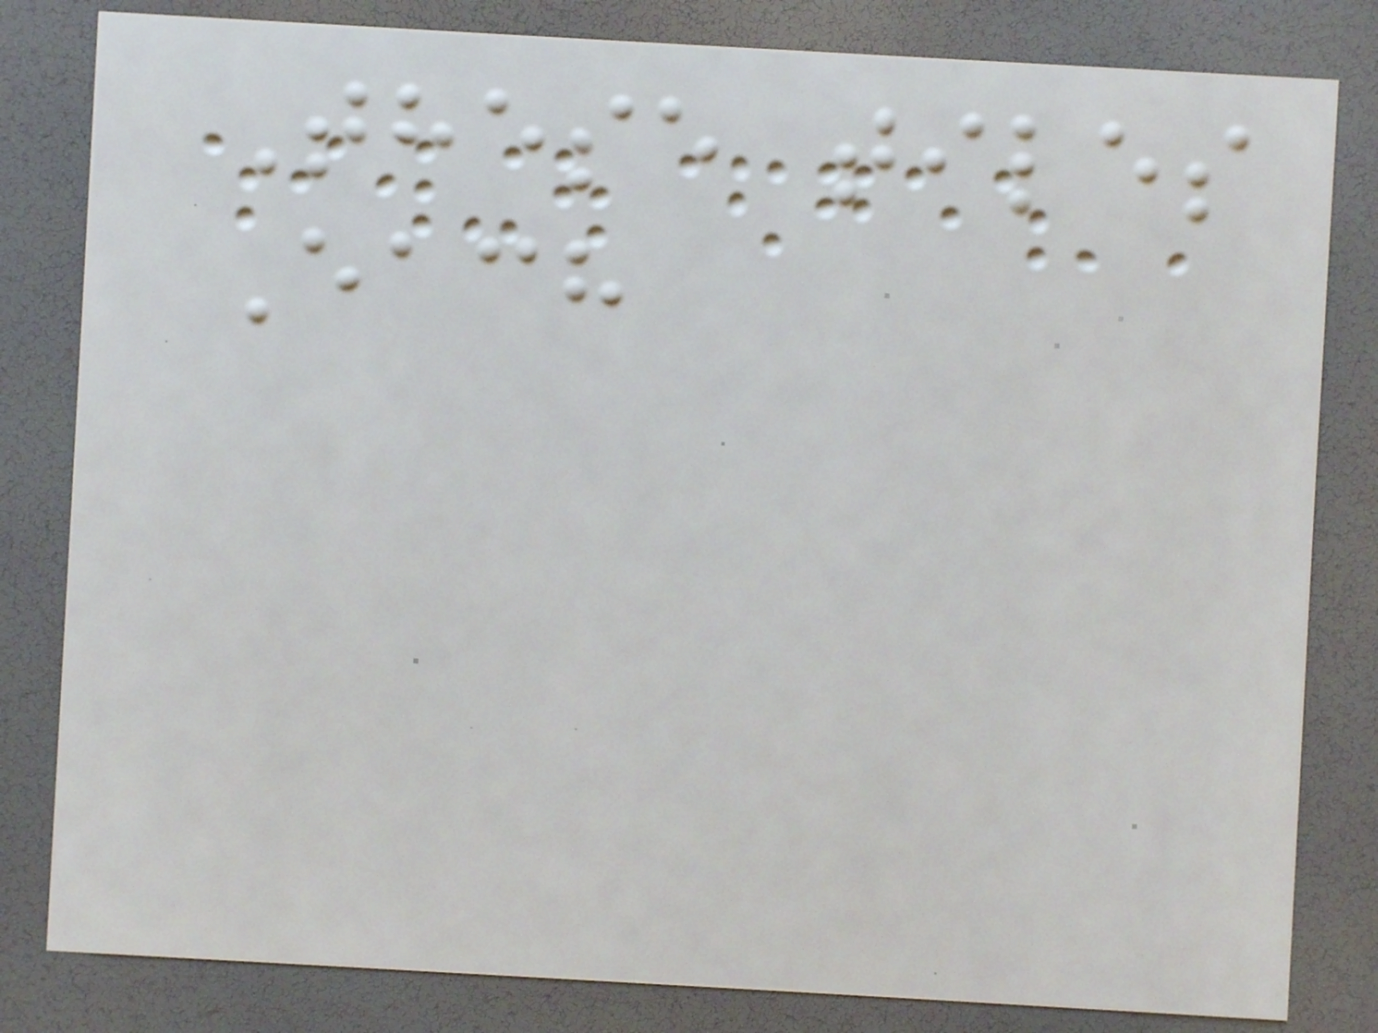These tiles
Each
